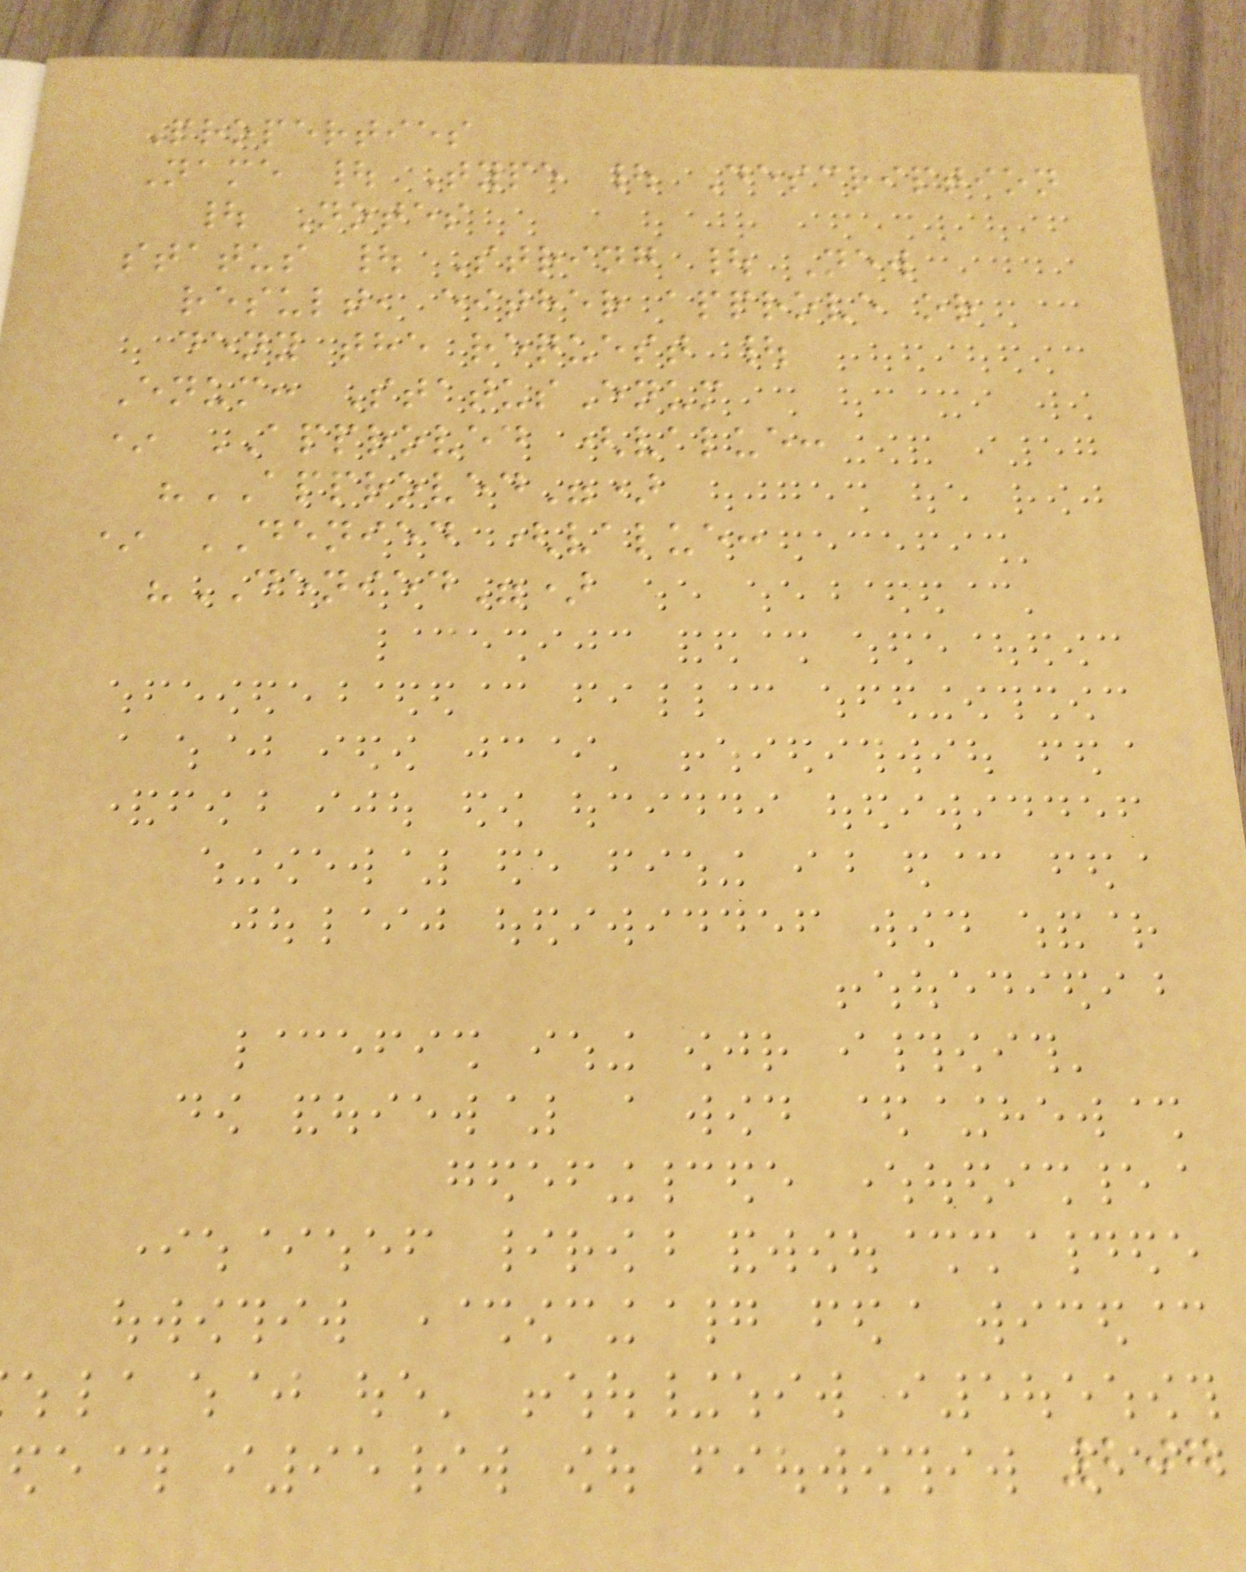Properties
Name | Type | Description
| Notes
status | String | New
result, either approve or
deny the request |
Enum: StatusEnum
* APPROVED (value:
"APPROVED")
* DENIED (value:
"DENIED")
207
